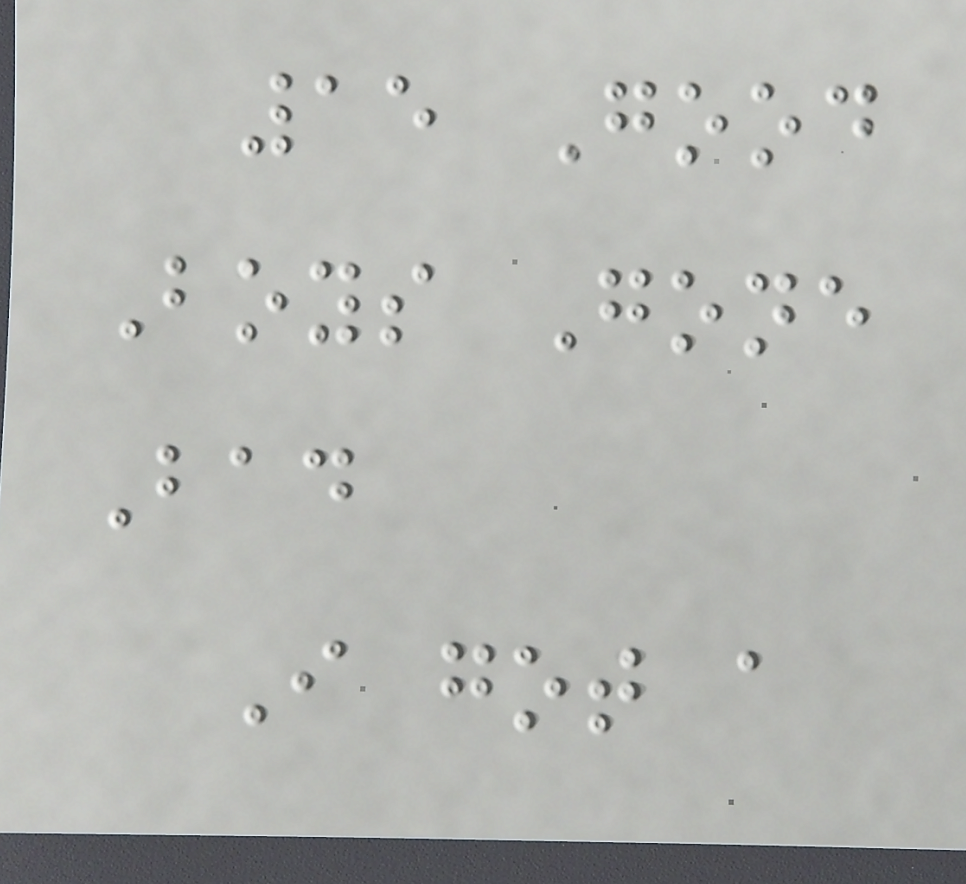15 Good
Boys Gone
Bad
I got a
